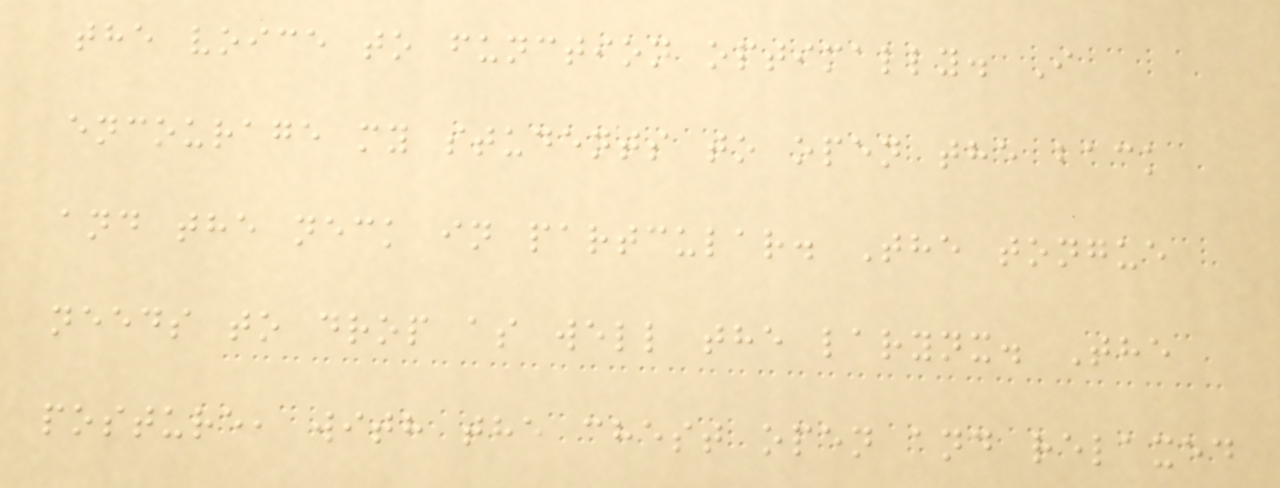the voice to function optimally. I
encourage my students to open the back
and the neck in partcular. The tongue
needs to drop as well the larynx. The
posture, with the chest open and relaxed
